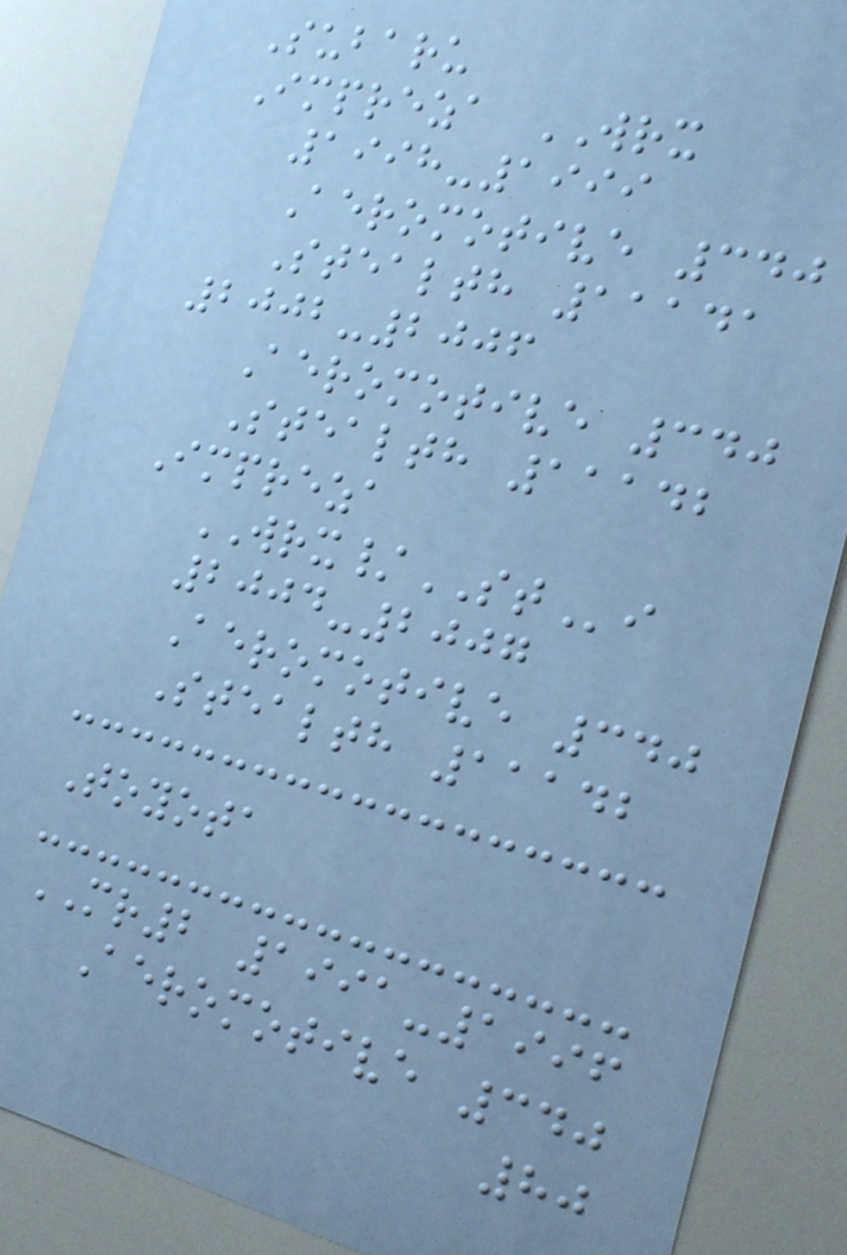Subaru
Impreza WRX
1998-1999
Aeromotive 340
Stealth 11141
2002-2006
Aeromotive 340
Stealth 11142
Impreza
WRX/STi
2004-2007
Aeromotive 340
Stealth 11142
Toyota
MR2 1991-1996
Aeromotive 340
80
